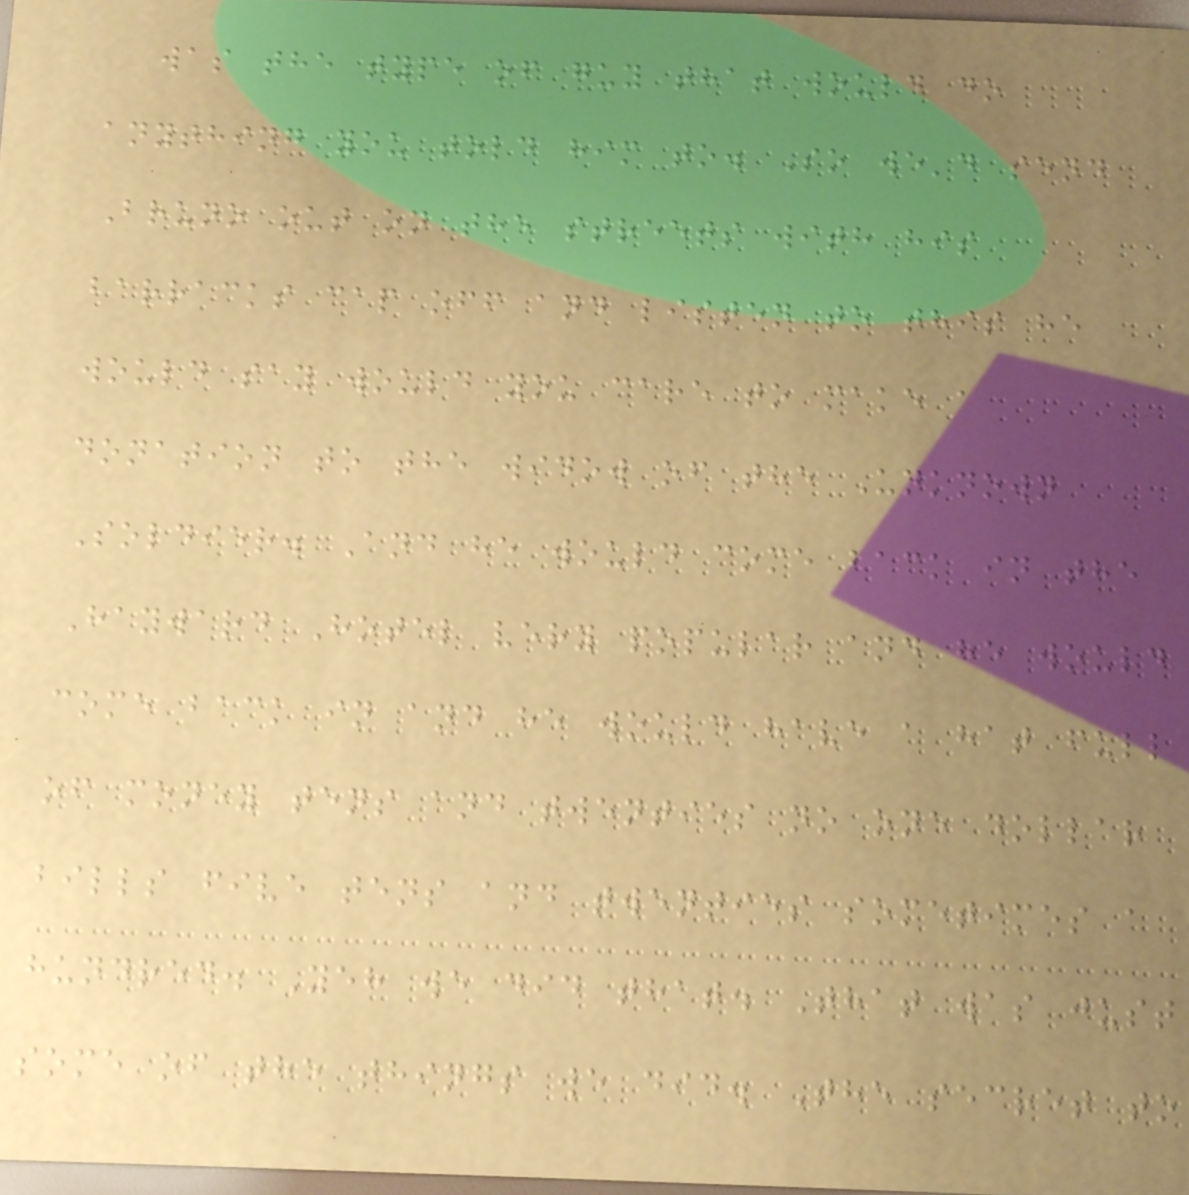was the type of guy that would do
anything you told him to. So we'd send
Bruno out on the streets with his
barracks cap off and listen to this he
would say would you care to make a
donation to the widow of the Unknown
Soldier. And he would come back in the
Hayward Hotel very popular and he would
come back in and he would have a hat full
of money tens and twenties no one dollar
bills five tens and twenties sometimes a
hundred. Yeh we did that. That was just
some of the things we did. The secret to
